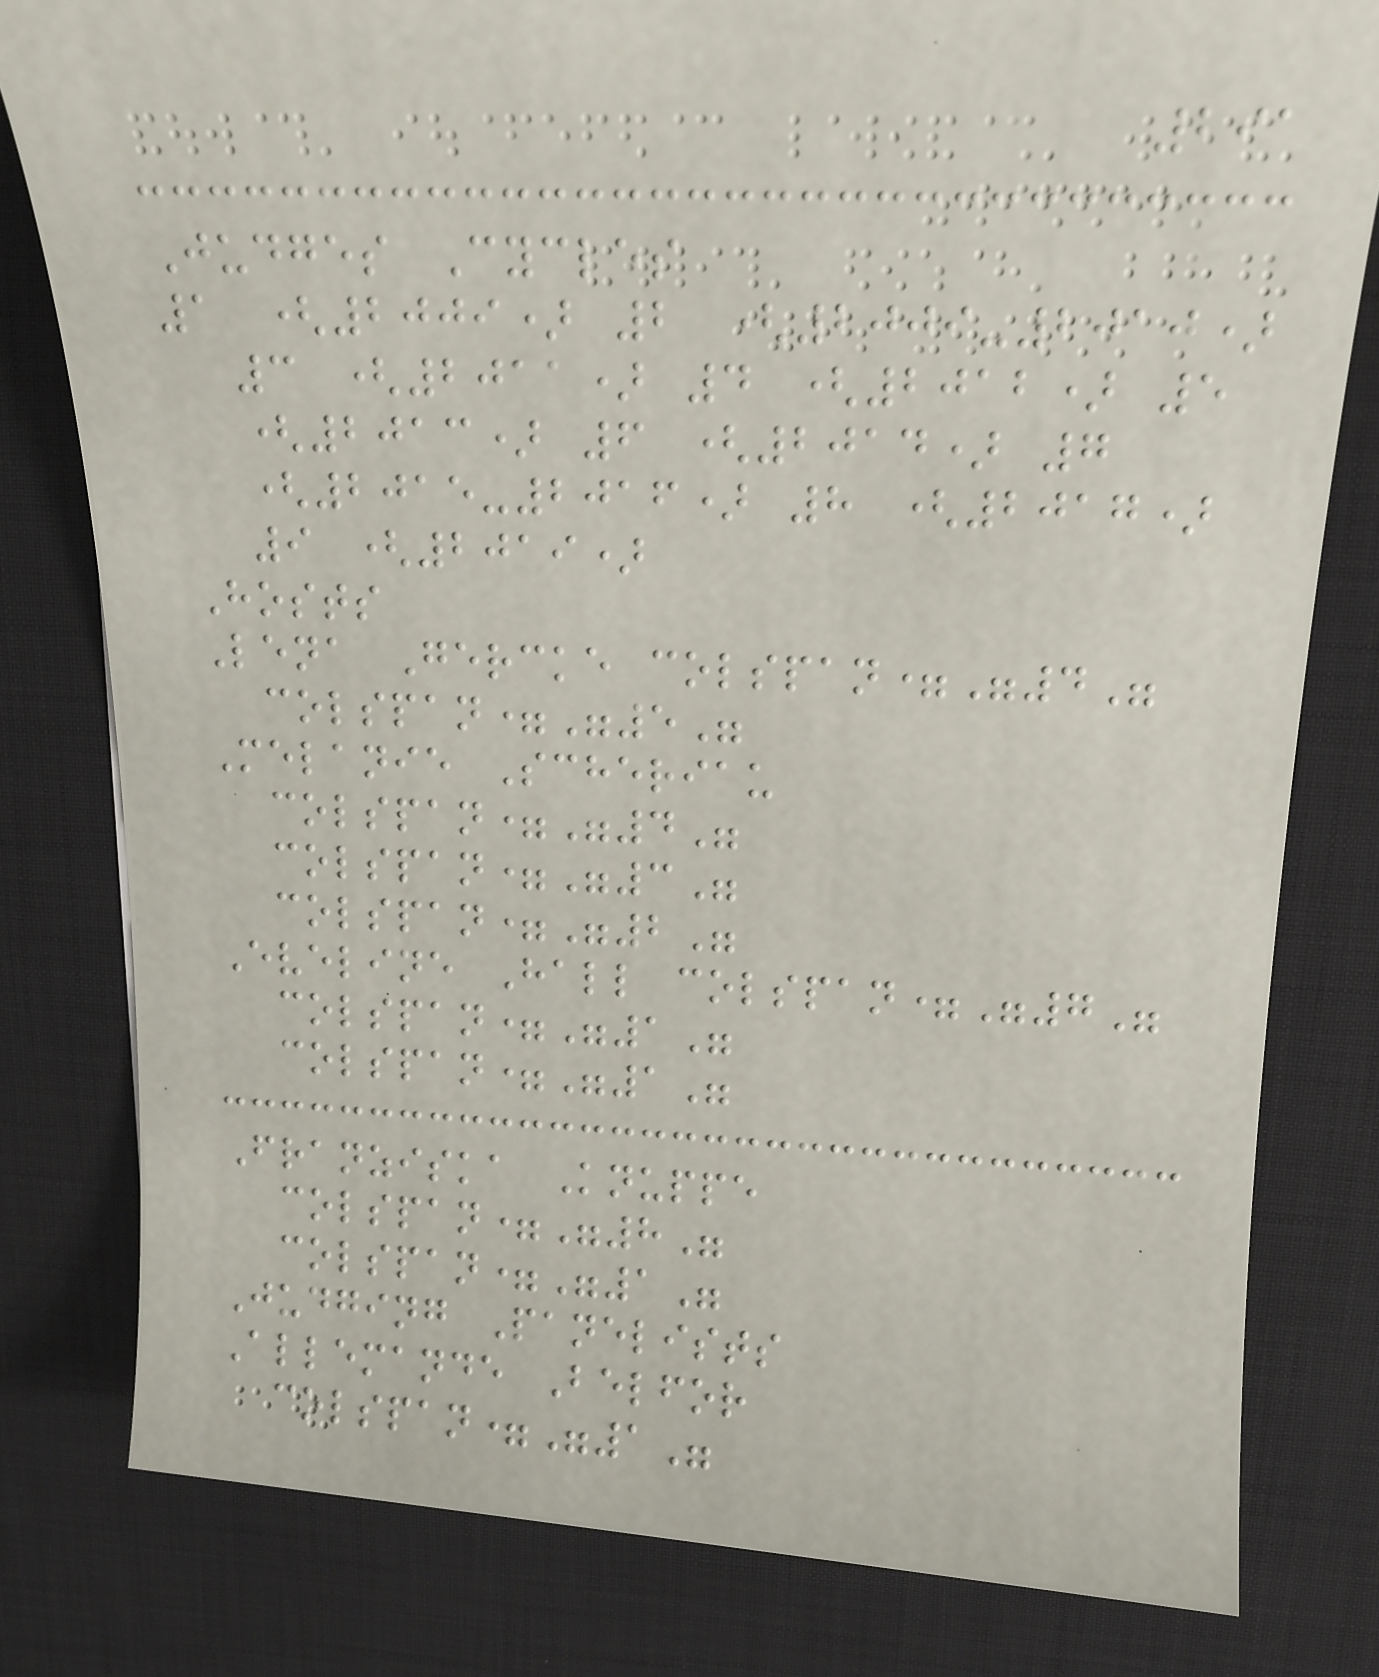291
Judges Cycles
1 (2009) 2 (2009-2010)
3 (2011) 4 (2012) 5
(2013) 6 (2014) 7
(2015-2016) 8 (2017)
9 (2019)
Hosts
Lena Gercke colspan="4"
colspan="5"
Melanie Scheriau
colspan="4"
colspan="3"
colspan="2"
Eveline Hall colspan="7"
colspan="1"
colspan="1"
Franziska Knuppe
colspan="8"
colspan="1"
Judging Panelists
Allemande Belfor
colspan="1"
